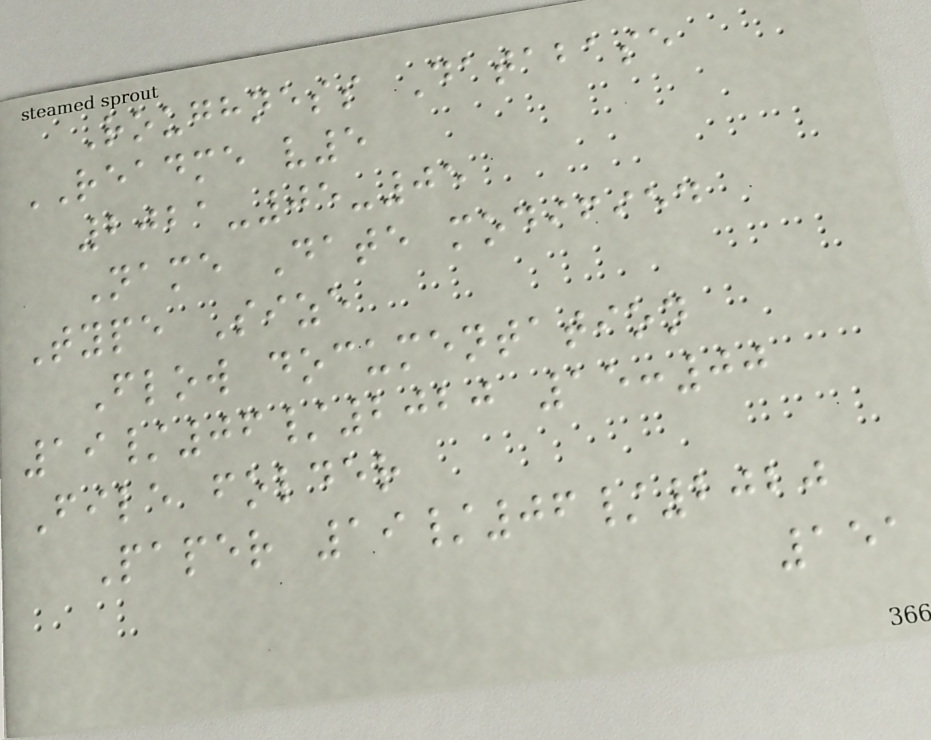Roughness Database
README v5
2021-05-05
Name Date modified
Type Size
Flow documentation
19/06/2020 15:00
File folder
Paper 19/06/2020
151
